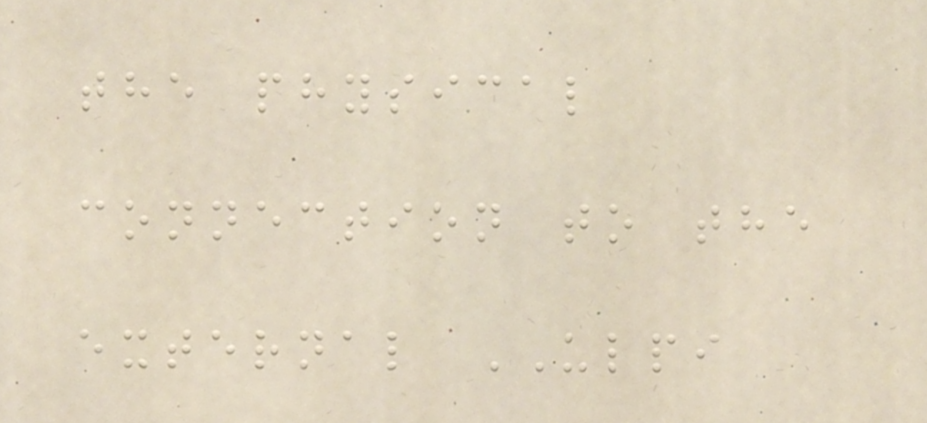the physical
connection to the
external ULPI
